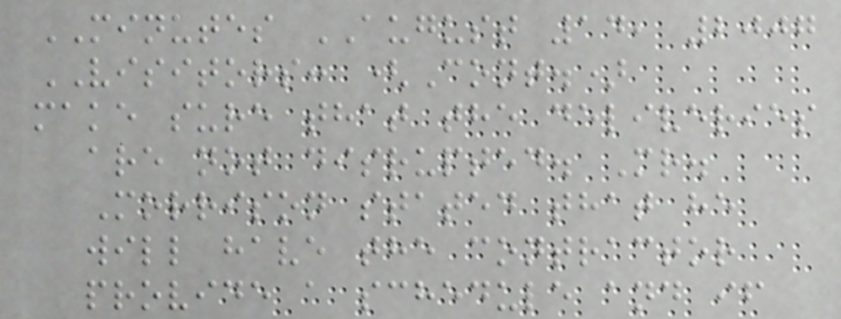MINUTES AUGUST 14, 2007
VISITORS: (Cont.)
make sure that the deliveries
are not disrupted. Mr.
Morrison stated that he
will have the contractor
provide a schedule and if
